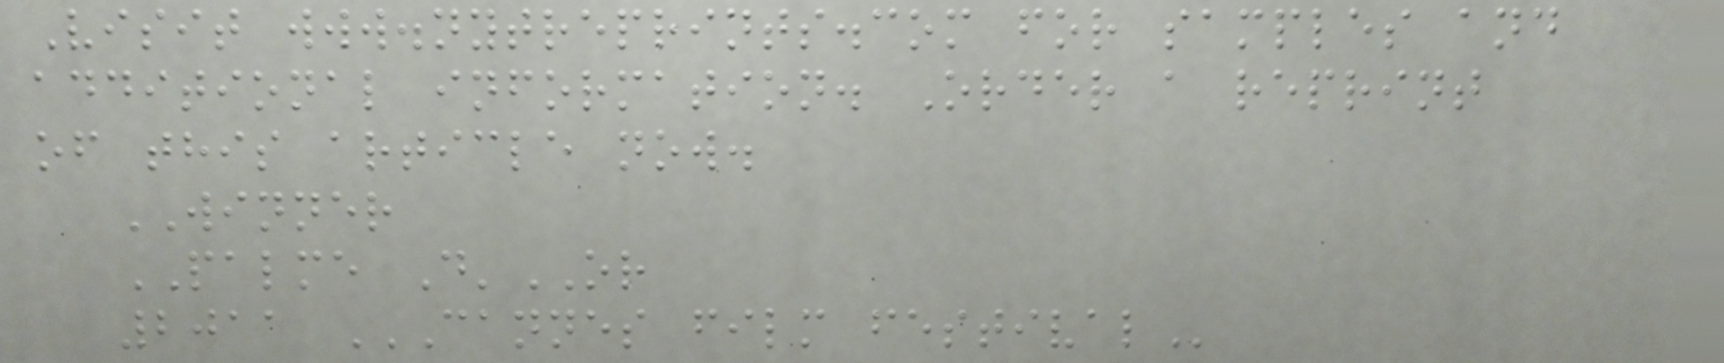Visit www.nytreprints.com for samples and
additional information. Order a reprint
of this article now.
WINNER
PALME D'OR
2011 CANNES FILM FESTIVAL
